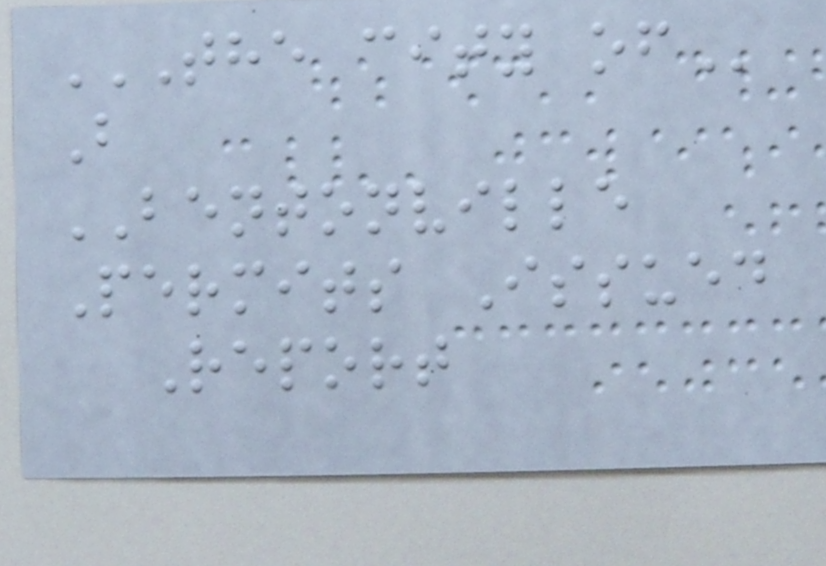THE CITY OF
B
BENTONVILLE
Permits Issued
Report
